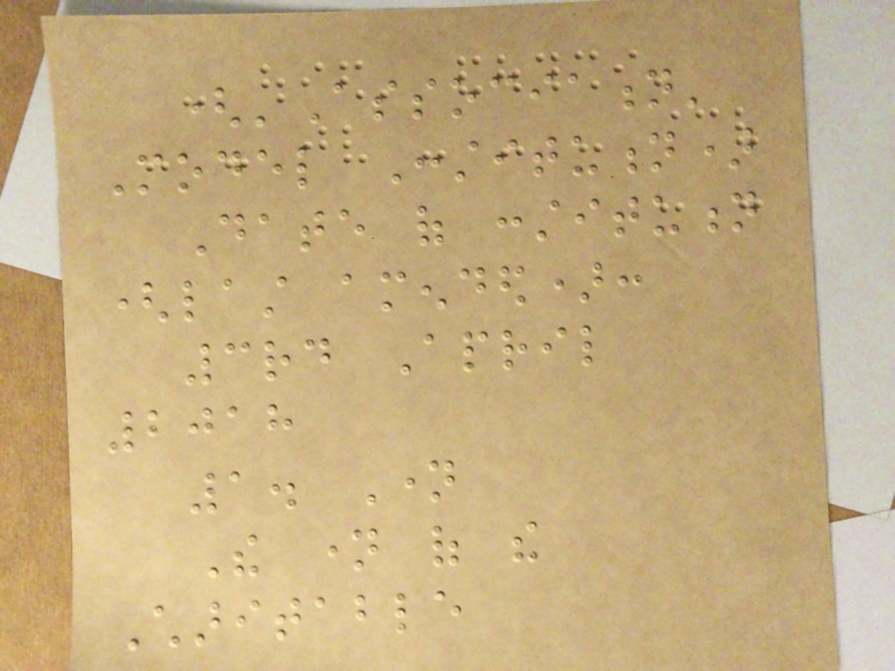('Association'
Model Constitution)
Date of constitution
(last amended):
3rd April
2018
1. Name
The name of the
Charitable
